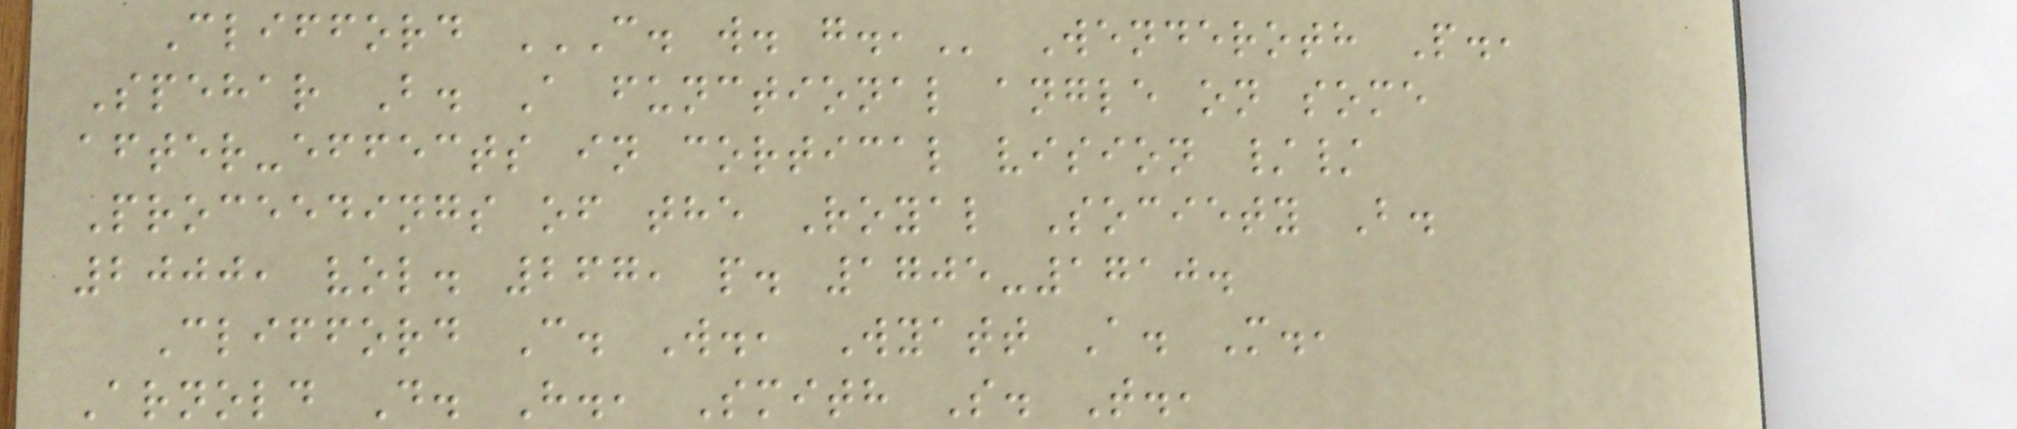Clifford C. W. G., Wenderoth P.,
Spehar B. A functional angle on some
after-effects in cortical vision //
Proceedings of the Royal Society B.
2000, vol. 267, p. 1705-1710.
Clifford C. W., Wyatt A. M.,
Arnold D. H., Smith S. T.,
